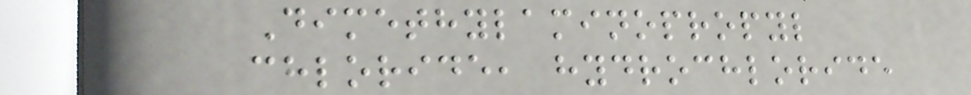Dimethylaminopropyl
chloride, hydrochloride
